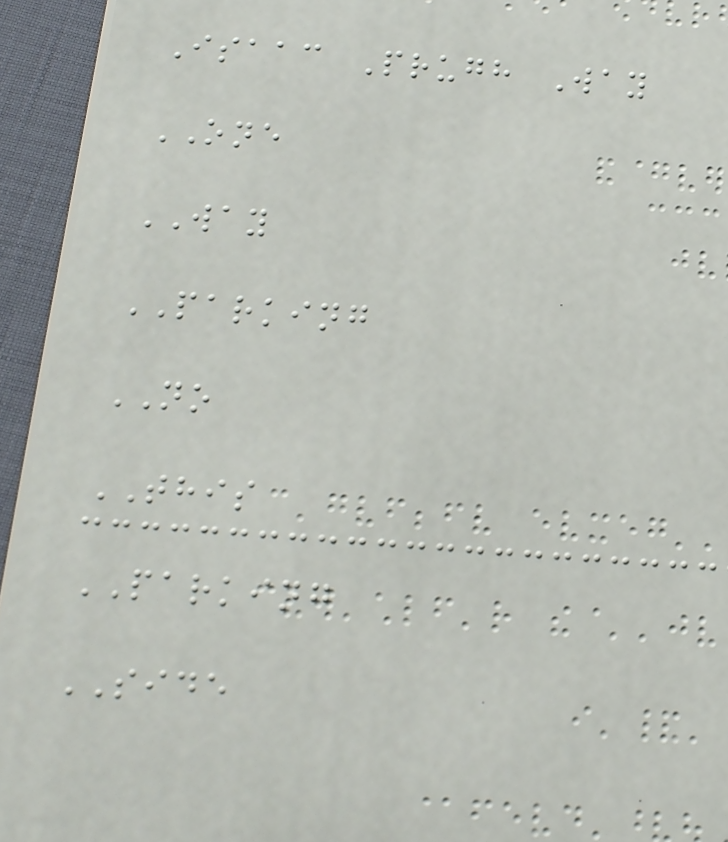Isaac Prugh Way
ONE
WAY
PARKING
NO
THIS
PARKING
SIDE
